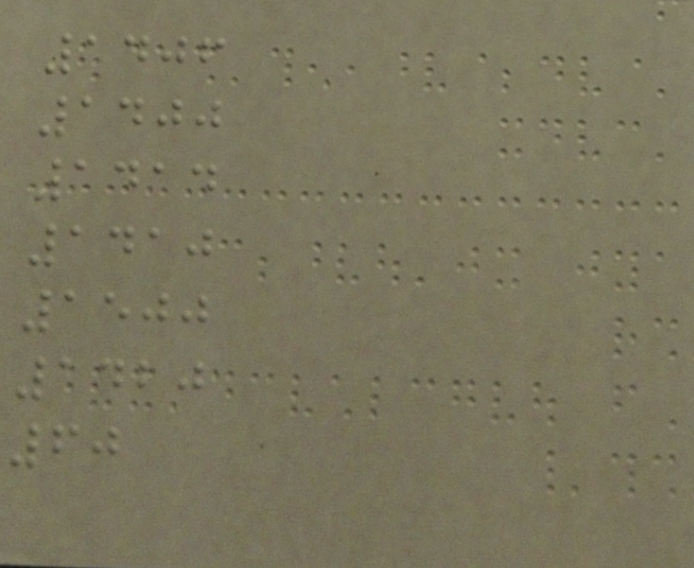1406
1400
1414
1410
1500
1420
60
